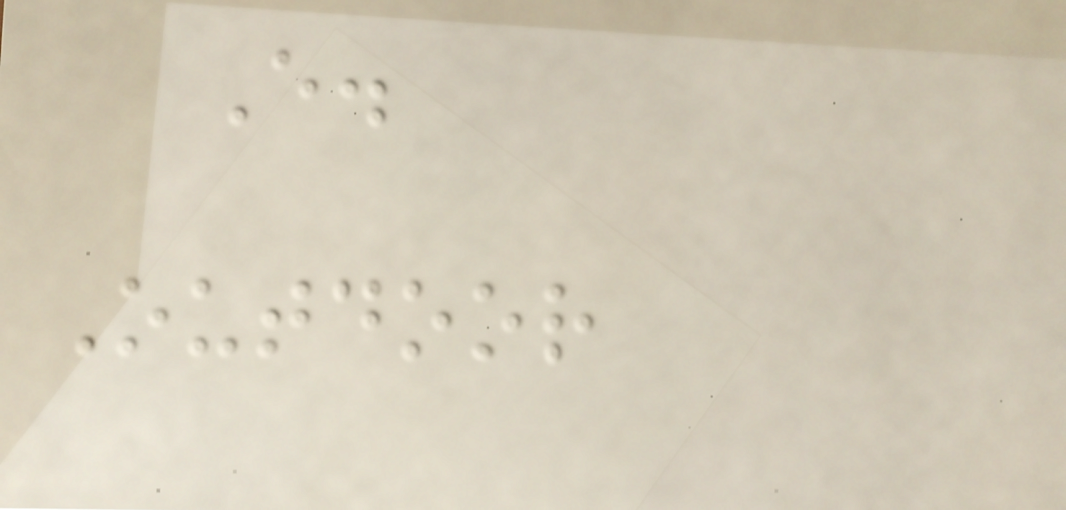E.
Outdoor
